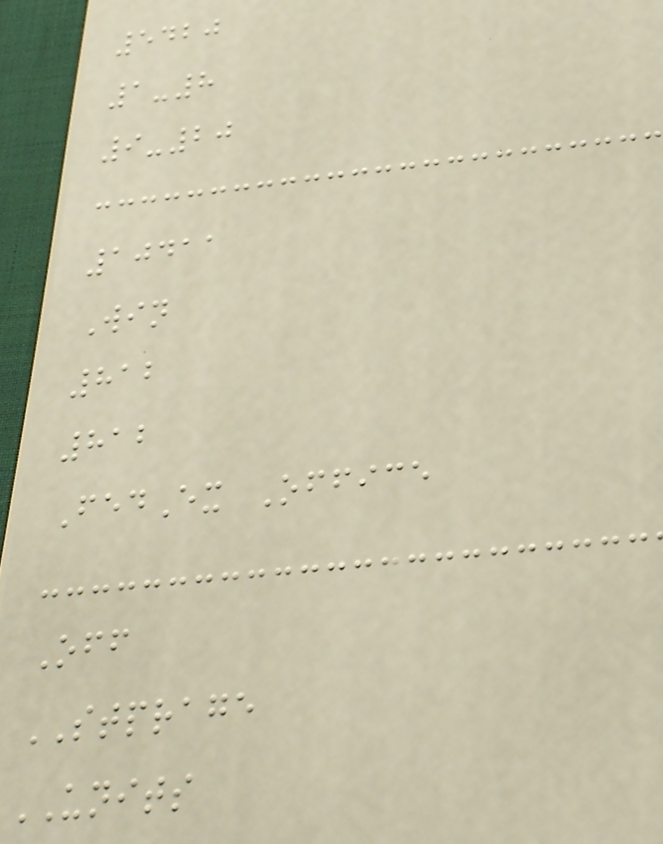5420
1-8
9-20
10411
Win
812
812
FedEx Office
Off
STPRAGE
UNITS
